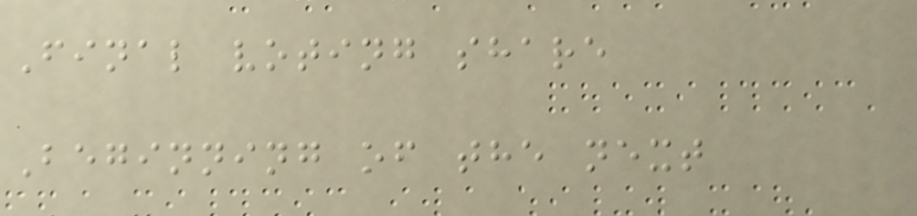Final voting share
Beginning of the next
